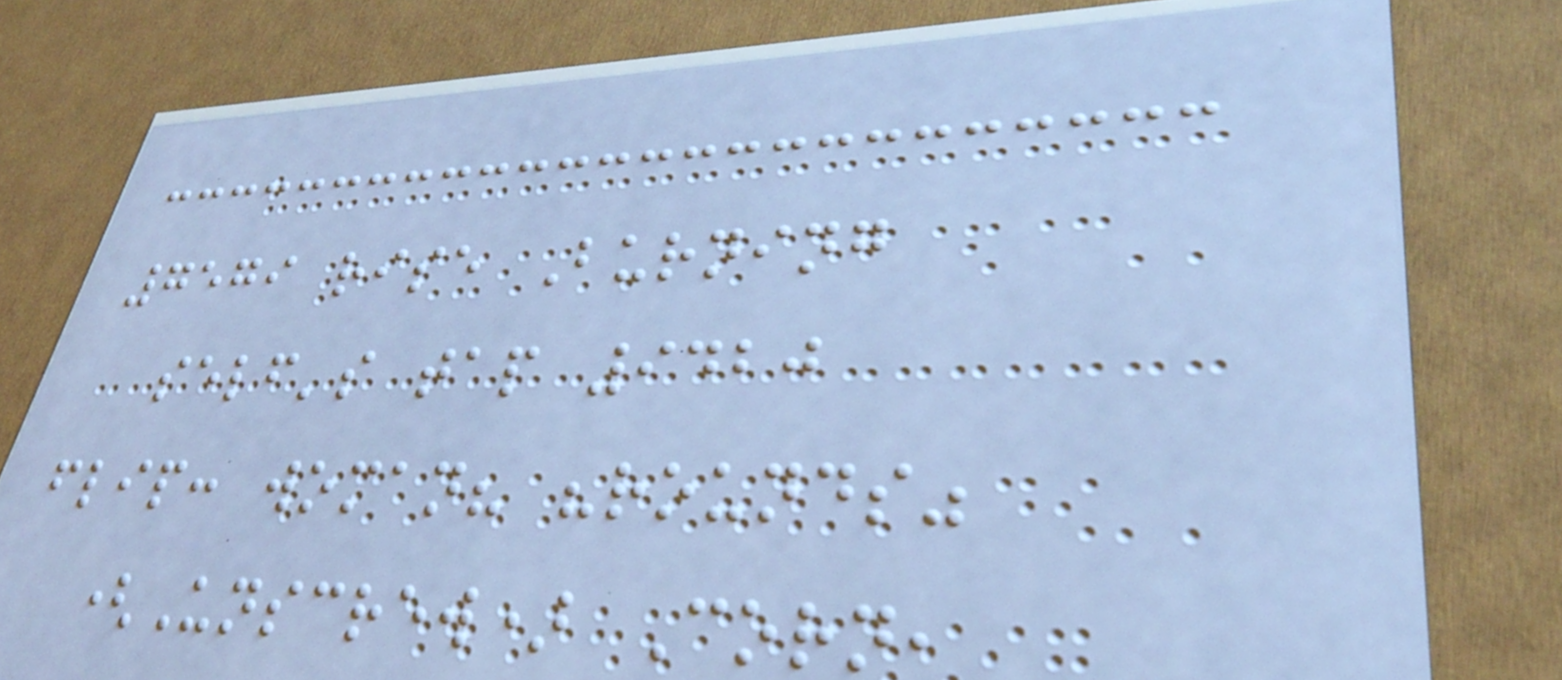7579 rise Burning
self's tap 9420
flip: woman? "rounds"
(Unscrew) Corn,
